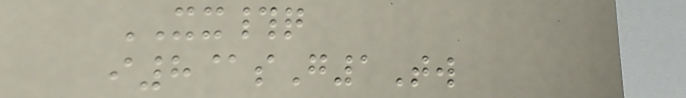XX#q
i8@sG1Tw
